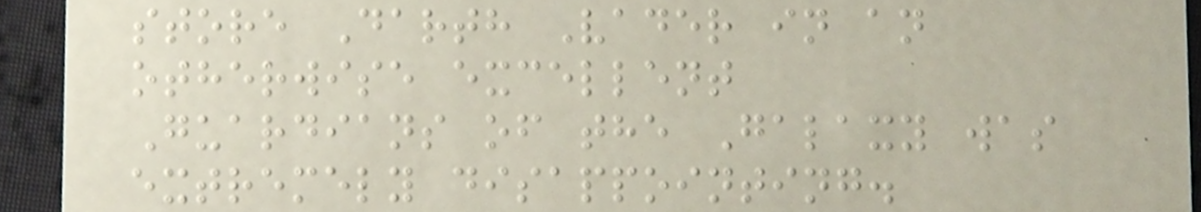store Darth Vader in an
otherwise excellent
Guardians of the Galaxy was
extremely disappointing.
